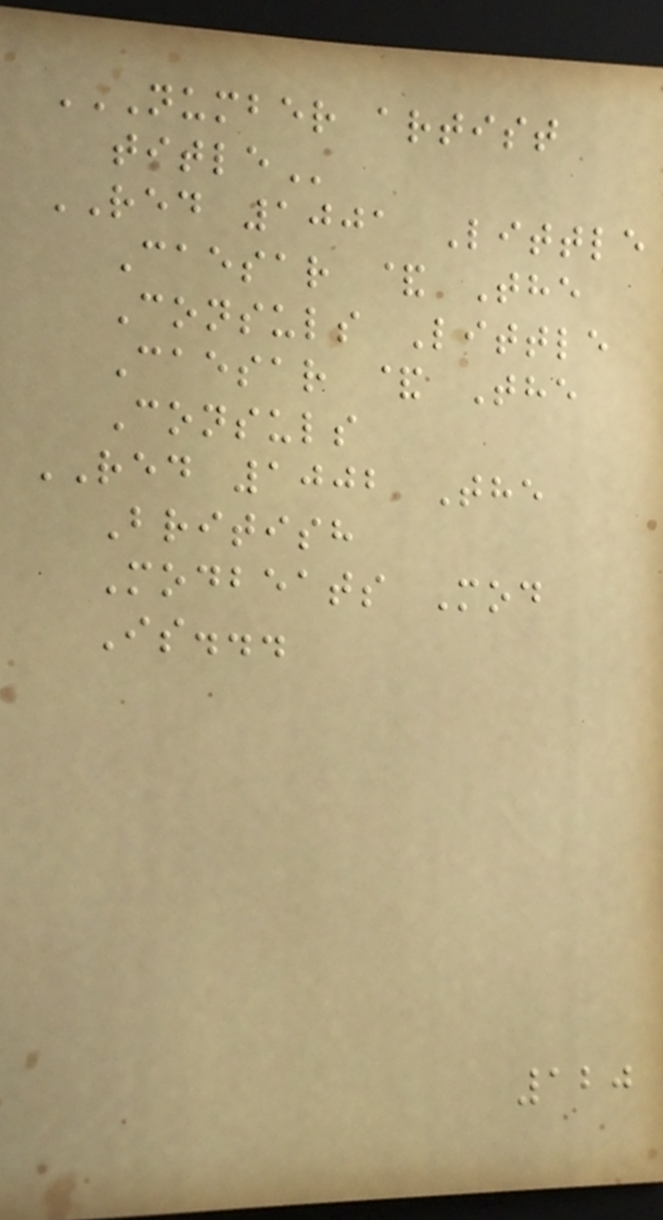NUMBER ARTIST
TITLE
RED 1001 Little
Caesar & The
Consuls Little
Caesar & The
Consuls
RED 1002 The
British
Modbeats Mod
Is...
120
